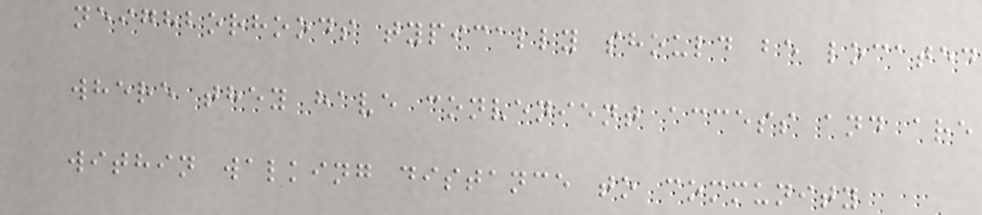neighborhoods typically should be located
where they have convenient access and are
within walking distance to community
